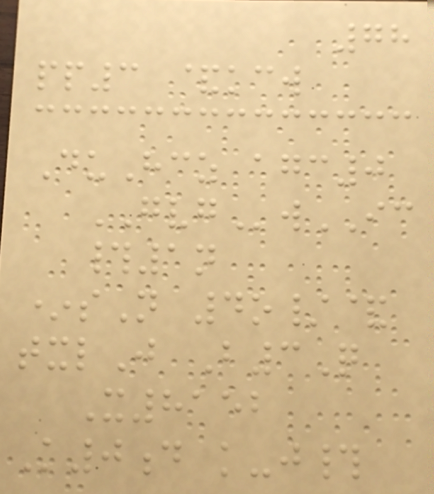78
pp3 &kcw
DuHcz agc0
GVGwIC
#1n
*sN 4o/&
txlJ B3Q
X8152
K0d k-j#
